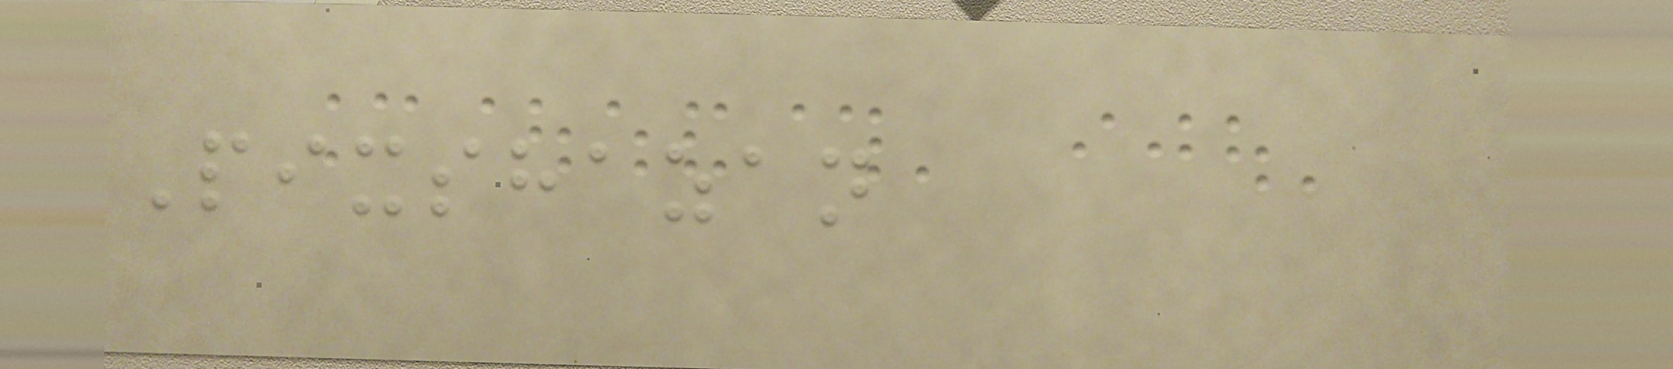Pixshazan
